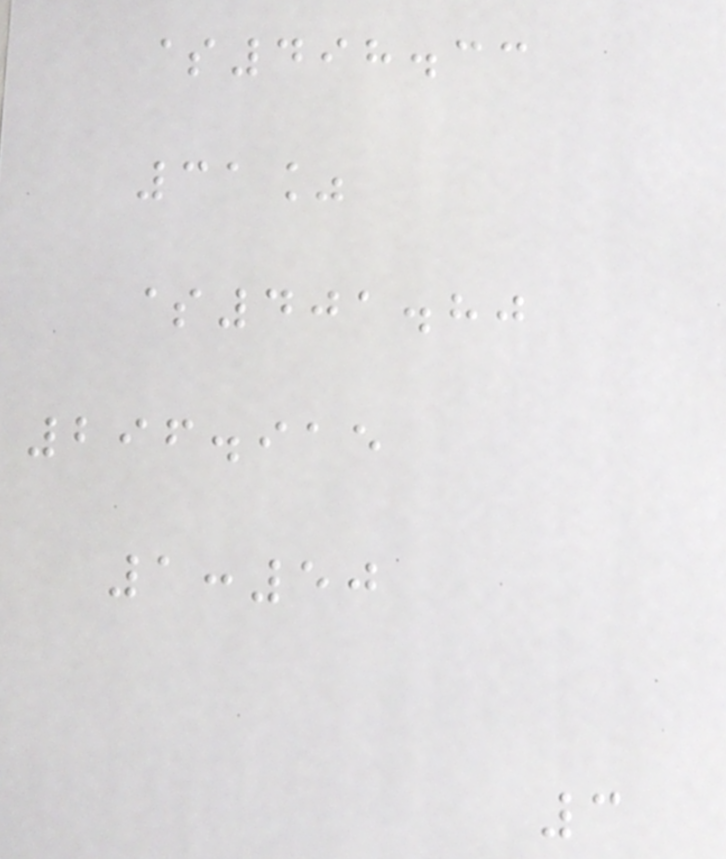$498.33
31%
$401.80
296.915
1:50
3
